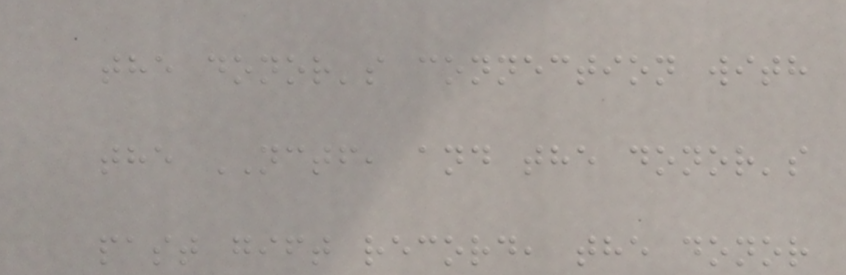the donor's connection with
the NCTF, and the donor's
past gift record, the donor
